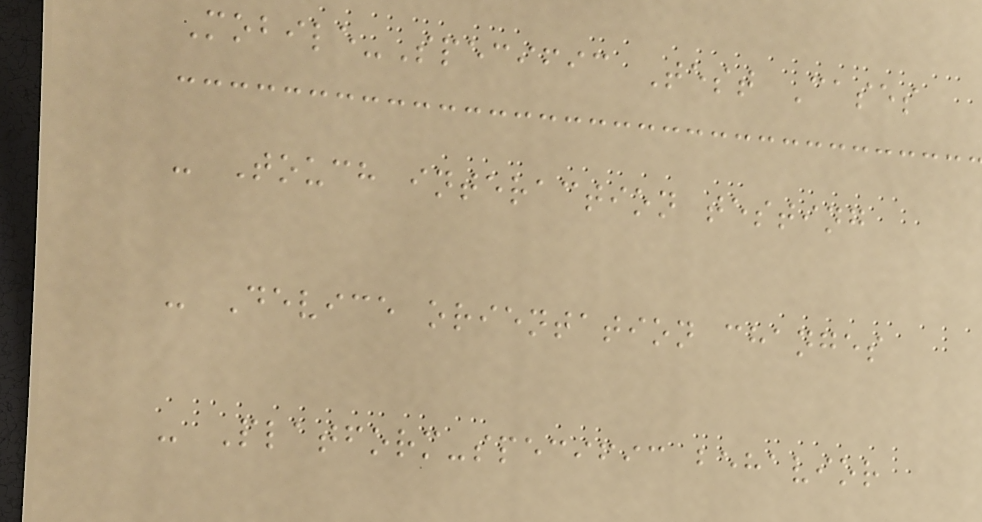Mobile-Specific Test Cases
- Touch interaction testing
- Device orientation changes
- Platform-specific behavior
